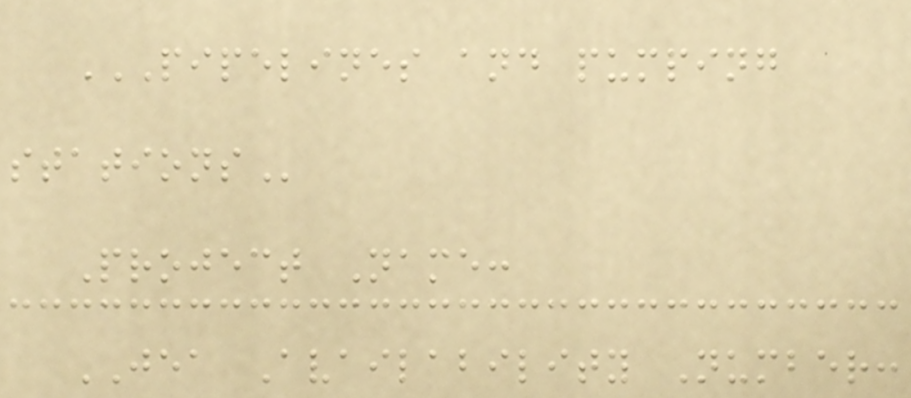PIPELINES AND PUMPING
STATIONS
Project Name:
JEA Availability Number:
